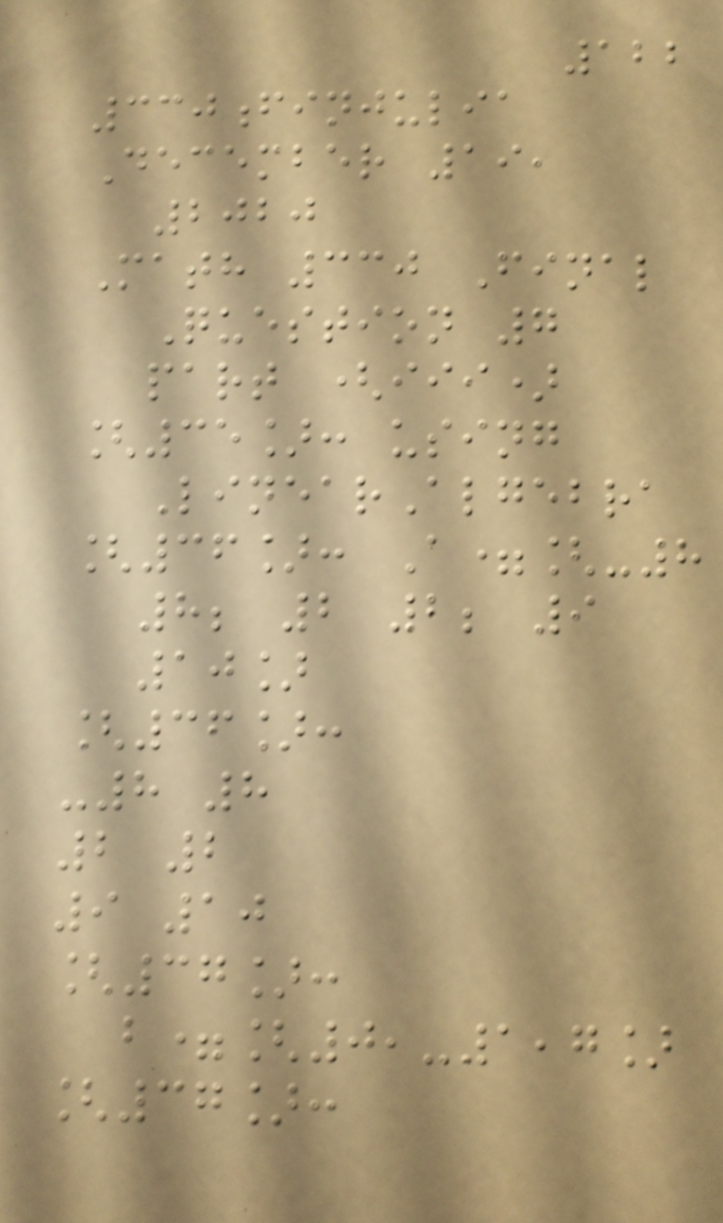122
330finjulia
December 19,
2020
Math 330 Final
Question 7
part (iii)
[35]: using
LinearAlgebra
[36]: A=[-8
8; 2 2; 9
10]
[36]:
-8 8
2 2
9 10
[37]:
b=[0,-1,7]
[37]:
